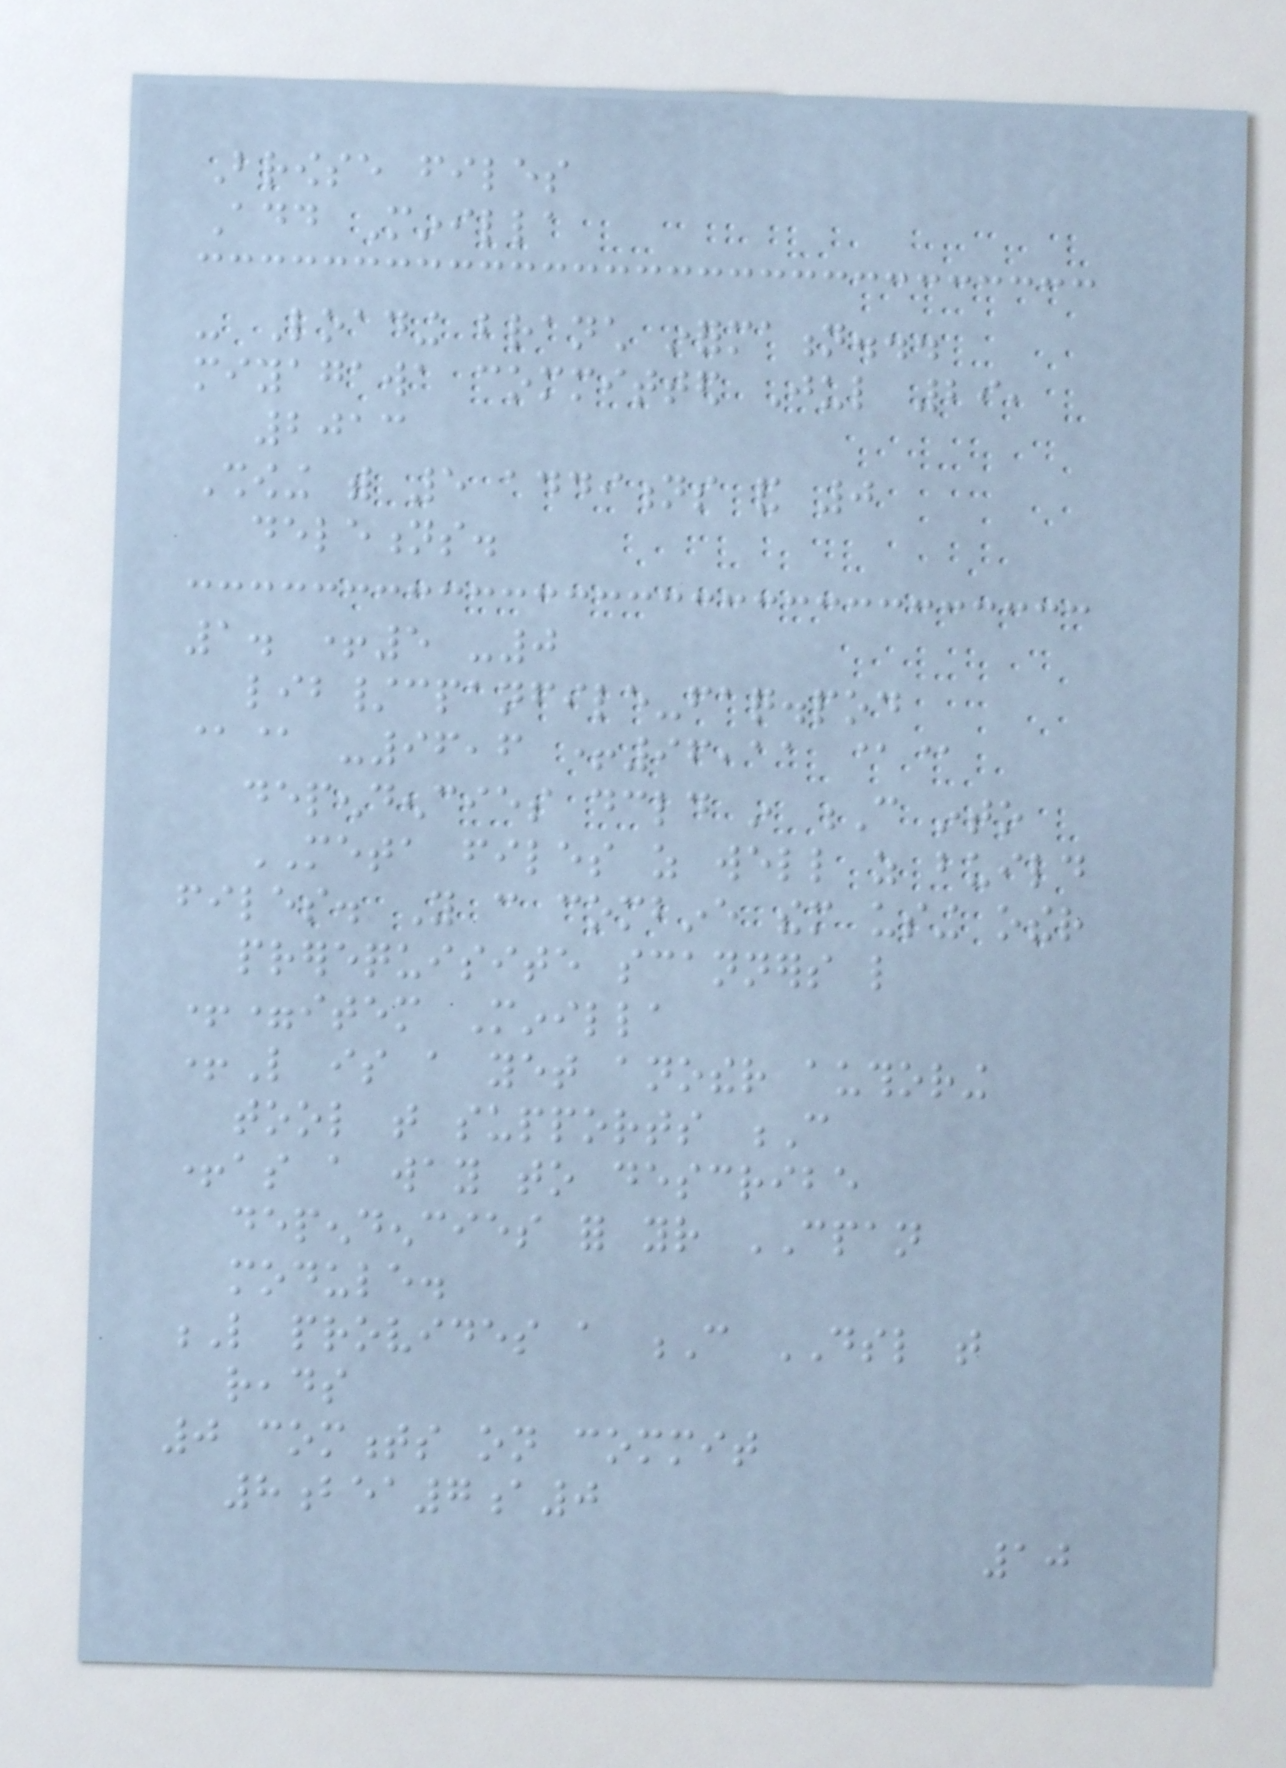Browse files
Add Minilla
- Loading branch information...
miyagawa committed Jul 29,
2013
Showing with 5 additions and 0
deletions.
1. +5 -0
lib/cpanfile-faq.pod
@@ -96,6 +96,11 @@
dependencies declared in C into
META files as well as build
files. You can combine them using other
prerequisite scanners like
+=item Minilla
+L is a yet another authoring
tool that supports C
+as a way to describe
dependencies for your CPAN
module.
L provides a C DSL that
reads
0 comments on commit
8bea7a0
10
